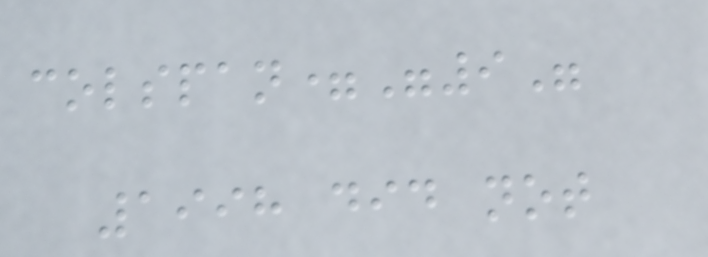colspan="9"
1998 did not
